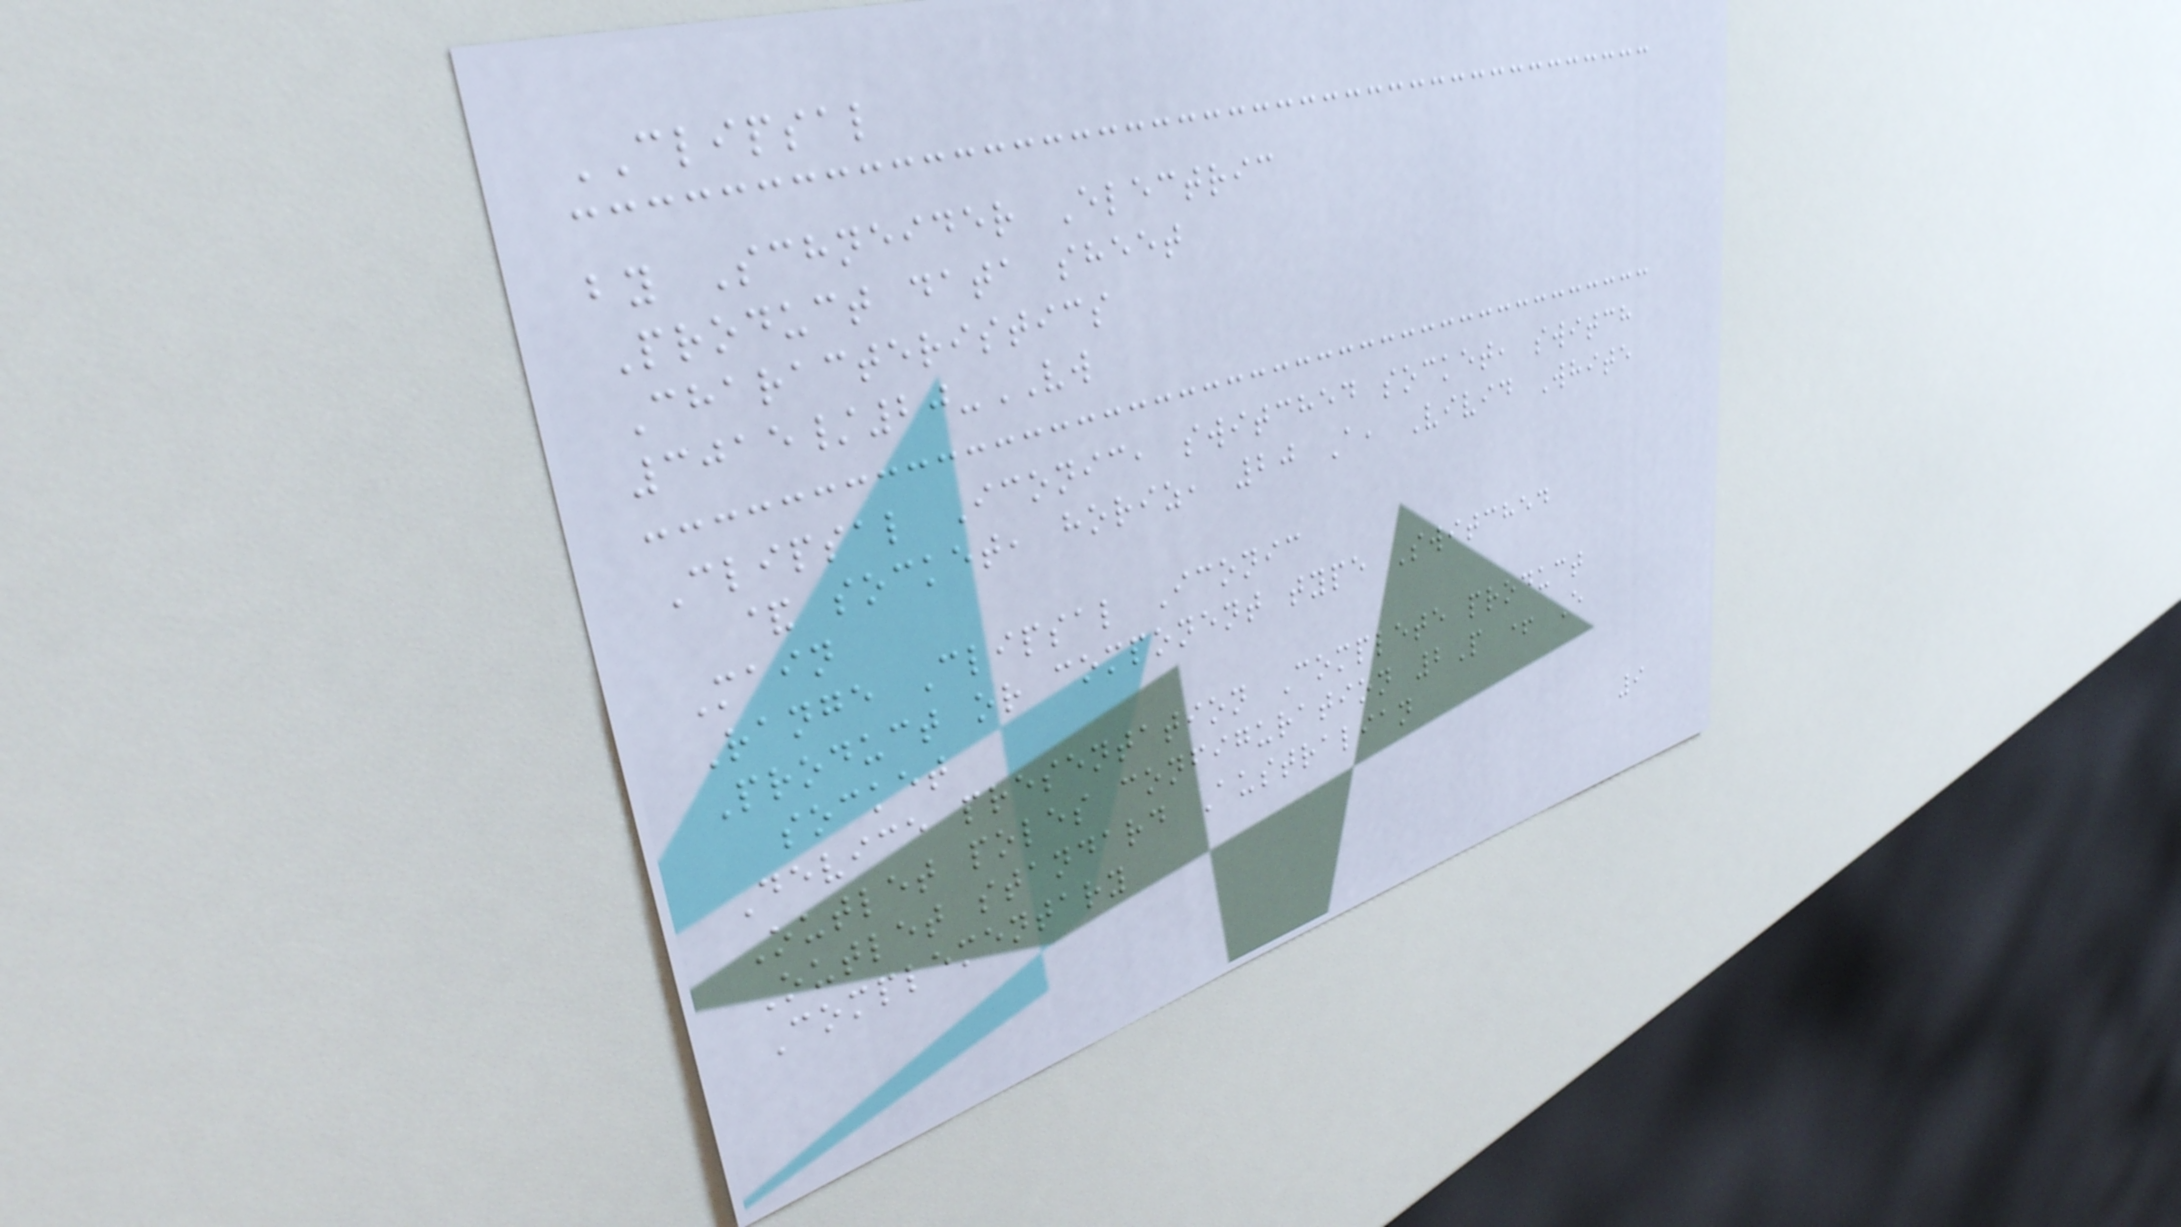CLIPSAL
by Schneider Electric
Product data sheet
Characteristics
3015/20-VW
Clipsal Iconic, switched socket, switch
& socket, horiz, 20 A, Vivid White
Main
Range Clipsal Iconic
Product or component type Switched
socket
Device presentation Complete product
Outlet poles configuration 2P + E
Outlet standard Australian
Complementary
9
